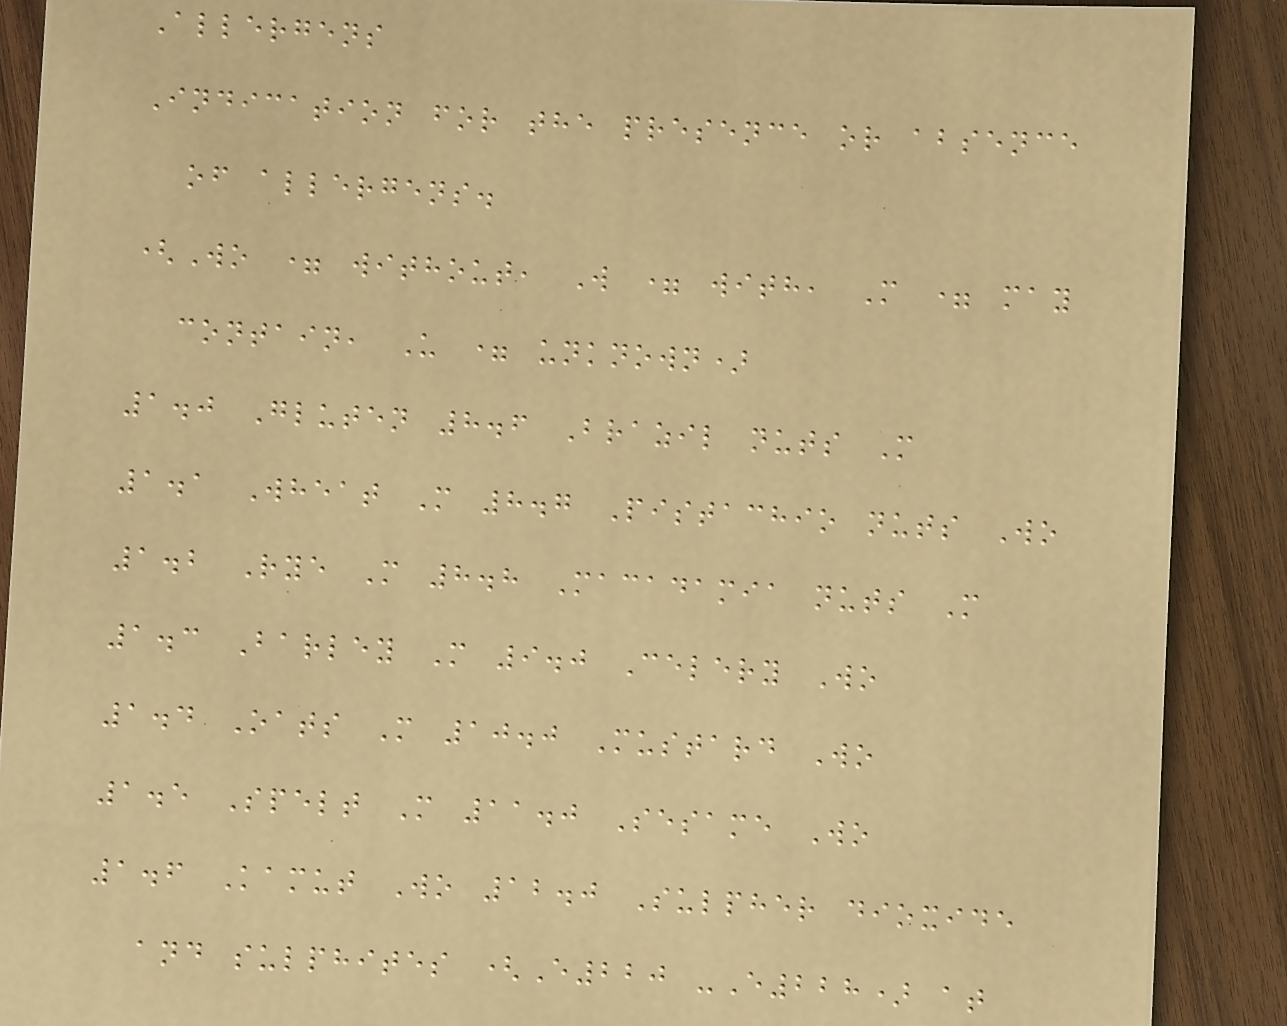Allergens
Indication for the presence or absence
of allergens.
(Wo = without, W = with, M = may
contain, U = unknown)
1.0 Gluten 8.6 Brazil nuts M
1.1 Wheat M 8.7 Pistachio nuts Wo
1.2 Rye M 8.8 Macadamia nuts M
1.3 Barley M 9.0 Celery Wo
1.4 Oats M 10.0 Mustard Wo
1.5 Spelt M 11.0 Sesame Wo
1.6 Kamut Wo 12.0 Sulpher dioxide
and sulphites (E220 -E228) at
